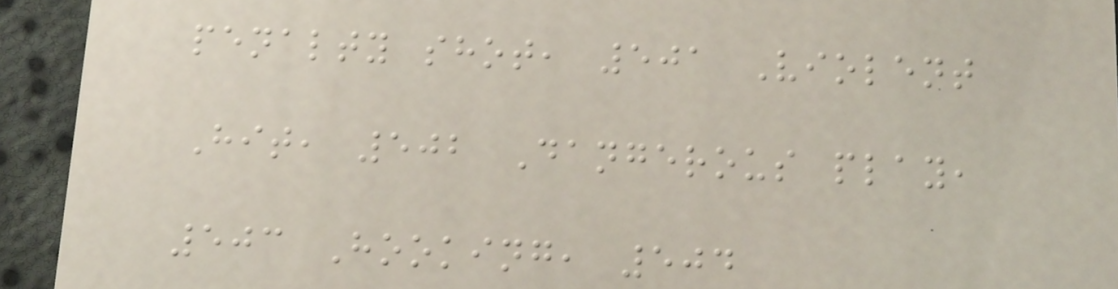penalty shot, 501 Violent
Hit, 502 Dangerous play,
503 Hooking, 504
